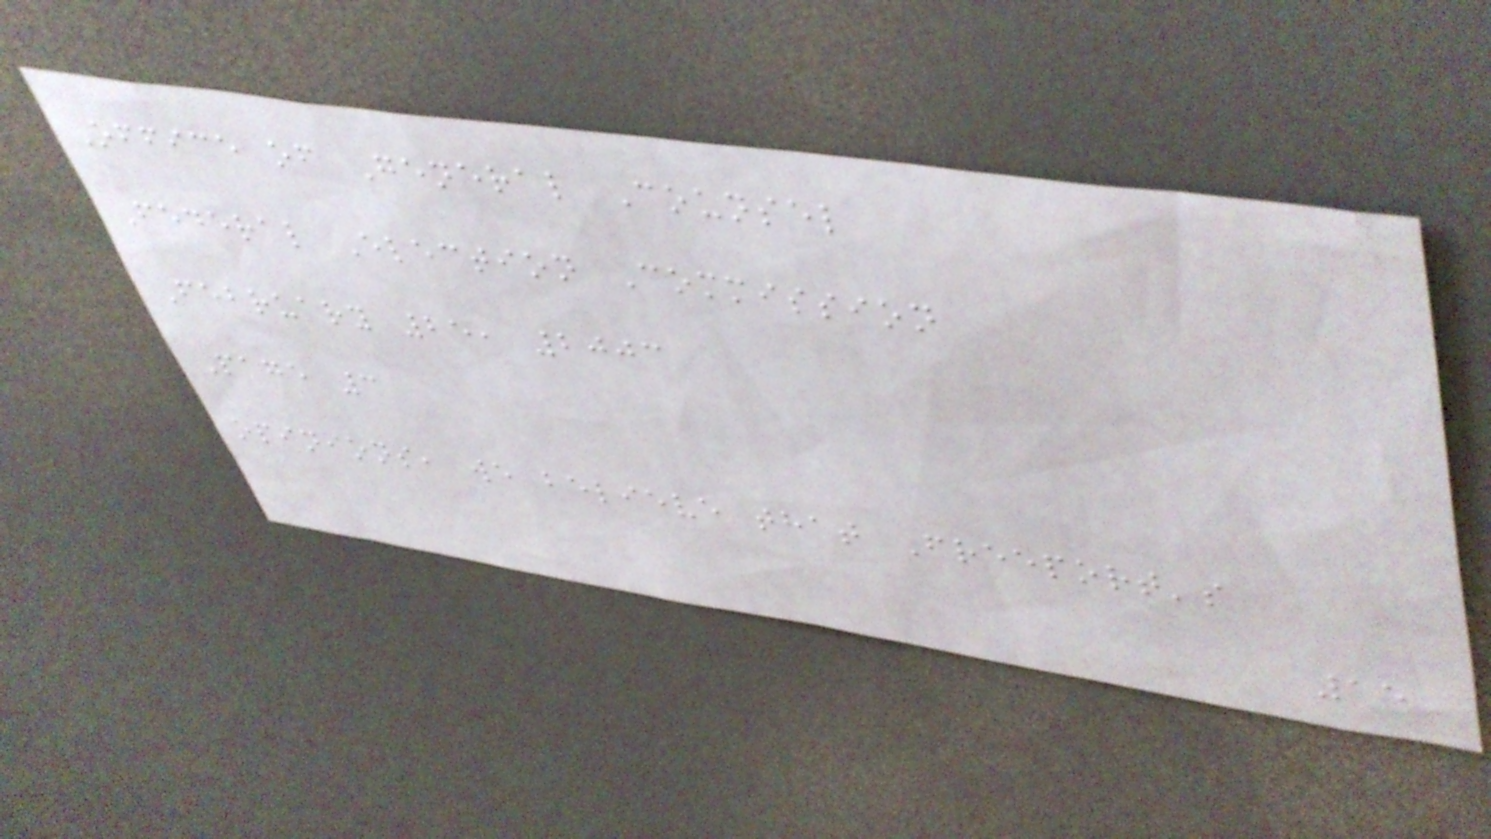Office of General Counsel
Federal Election Commission
February 25, 2003
Page 3
opinions, we believe that Freeport's
15
